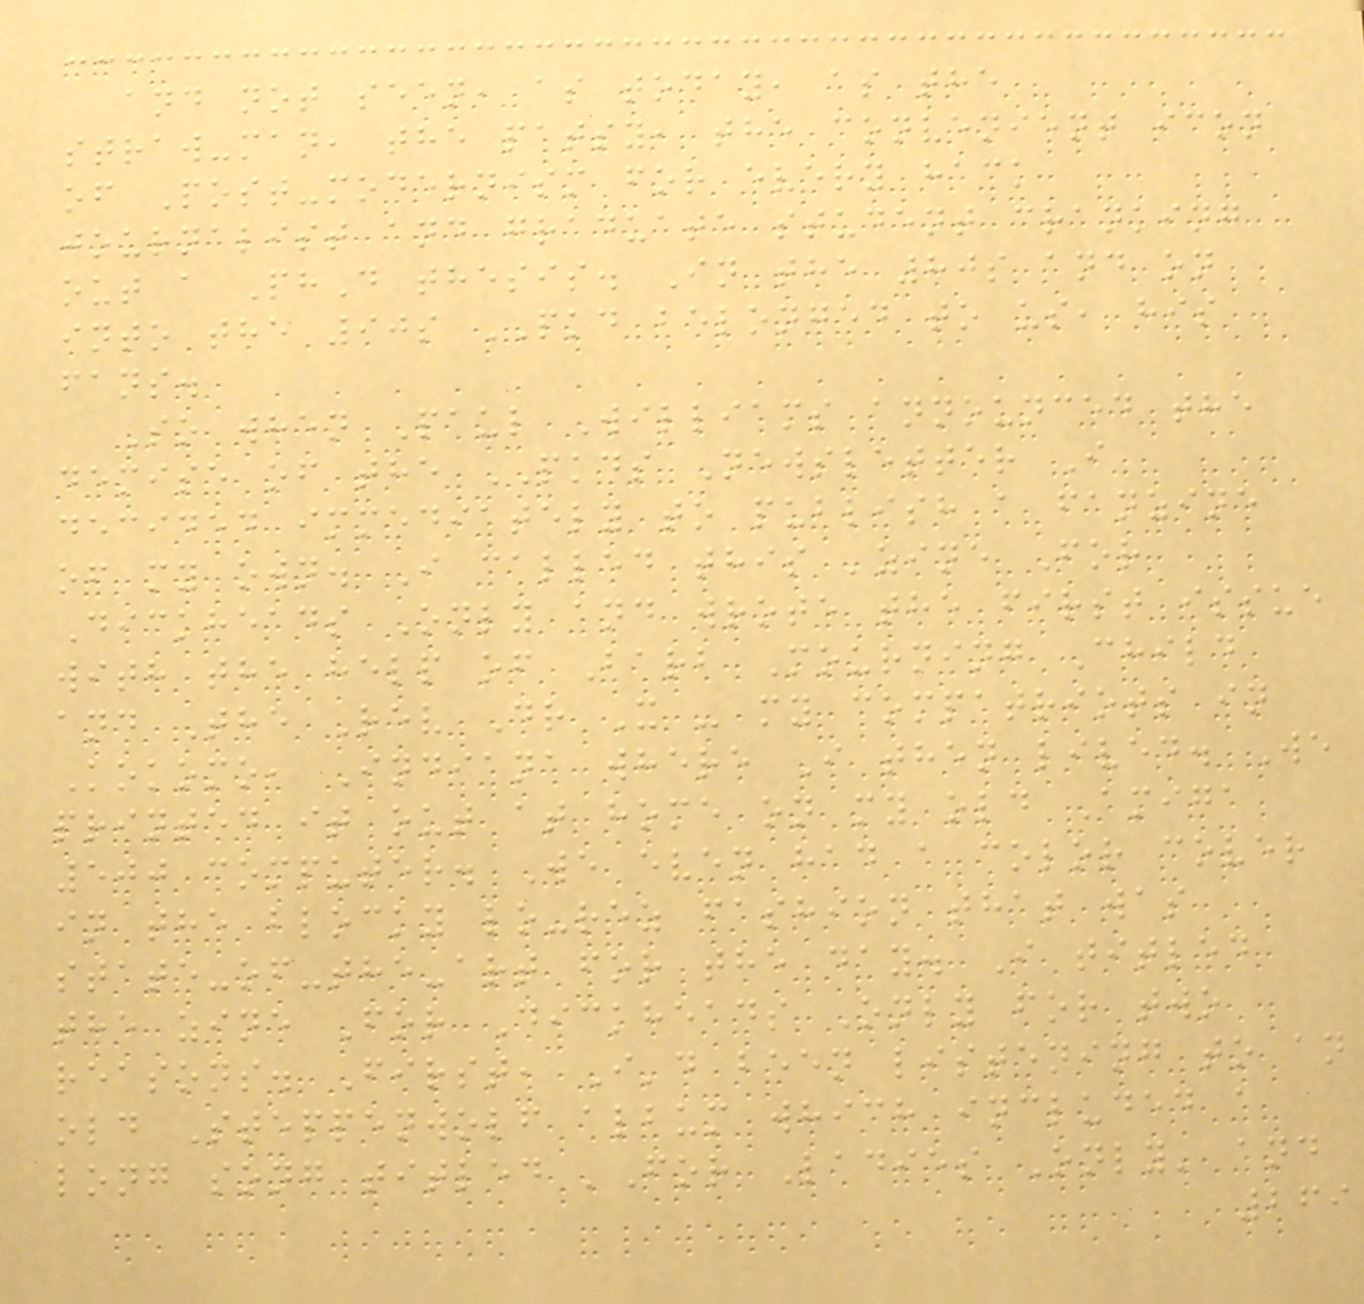and not seen, as today, as the
straw-man, the patsy, the convenient icon
of Post-modernism for every hack
journalist and graduate student cranking
out a PhD thesis. In the 80s and on
into the 90s PKD belonged to us, his
fans.
So when Paul Williams announced the
demise of the PKDS Newsletter I
decided immediately to publish a fanzine
of my own. I called this 'zine For
Dickheads Only and wrote the first issue
with the help of Barb Mourning Child
and The Rev Dr X - my compatriots in
Kokomo, Indiana where I then lived. We
printed it out at home on my old Amiga
500 computer. We even had a color cover
in the blocky lo-rez fashion that was
state-of-the-art for the day. I titled
the zine For Dickheads Only for two
reasons. First, I'd been listening to an
old Steppenwolf album which included a
long song titled 'For Ladies Only' and
269
